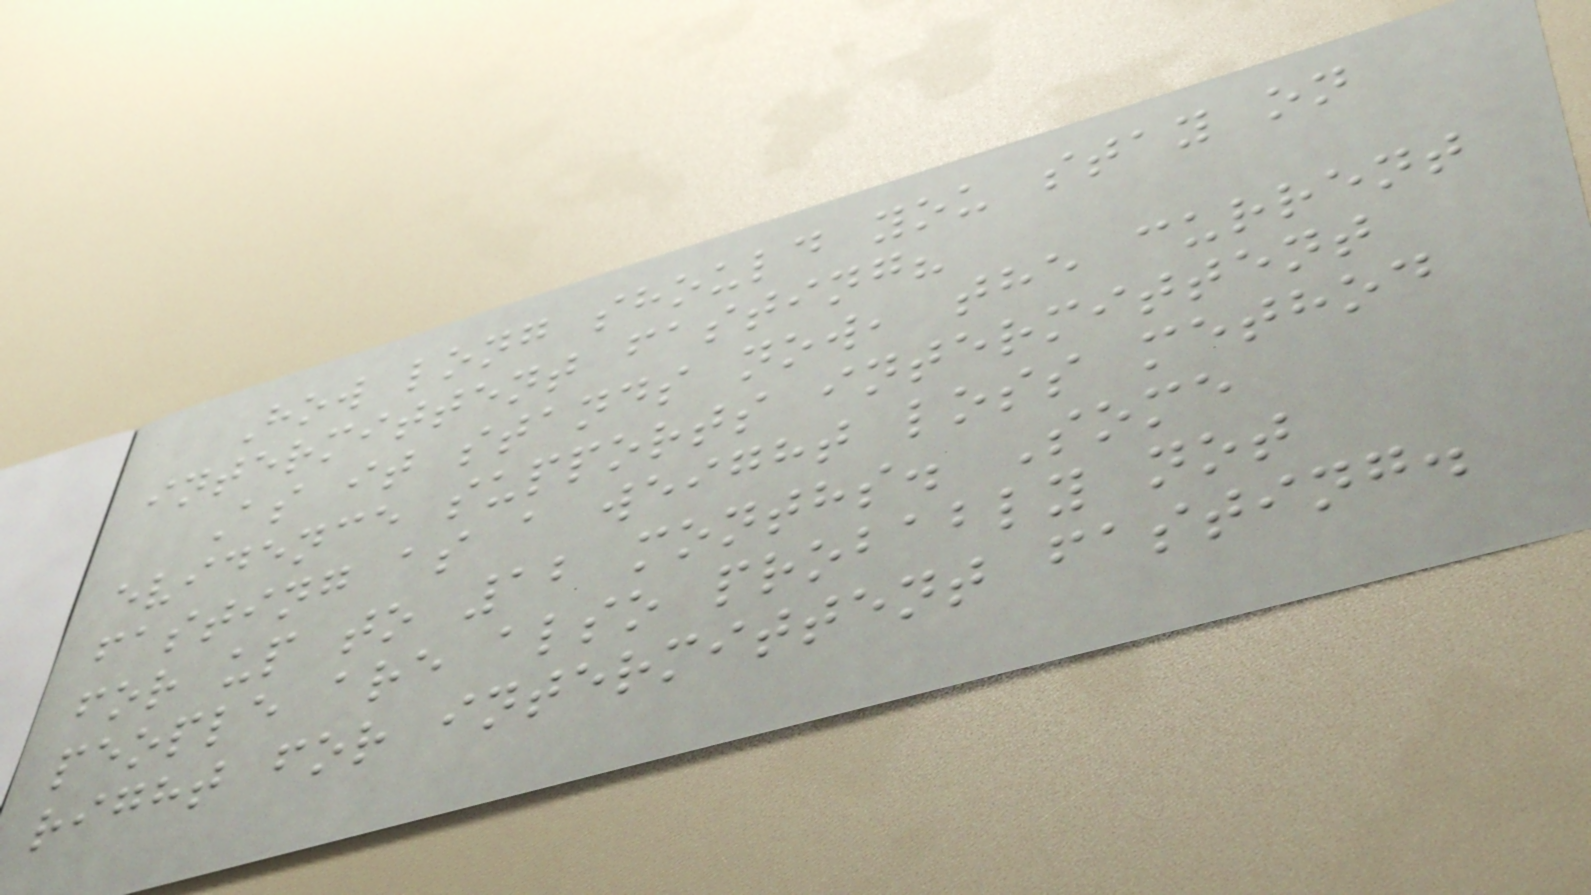How long should you stay on
intermittent fasting?
As it stands now, the current
evidence supports intermittent
fasting as a weight loss method
for up to 12 months. Some
people are also probably not
right for intermittent fasting.
